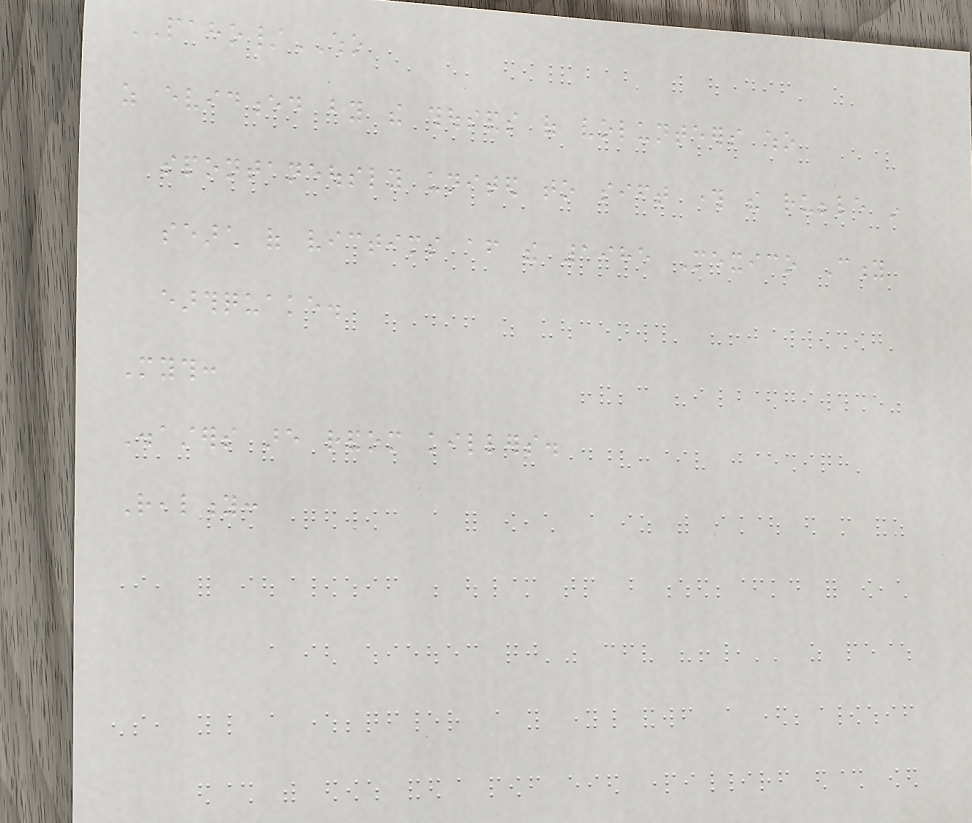PAHO/WHO
as evidenced by the thousands of volunteers who
spontaneously united to sift through the rubble in
search of victims after the 1985 Mexico City
earthquake.
Myth:
Disasters are random killers.
Reality:
